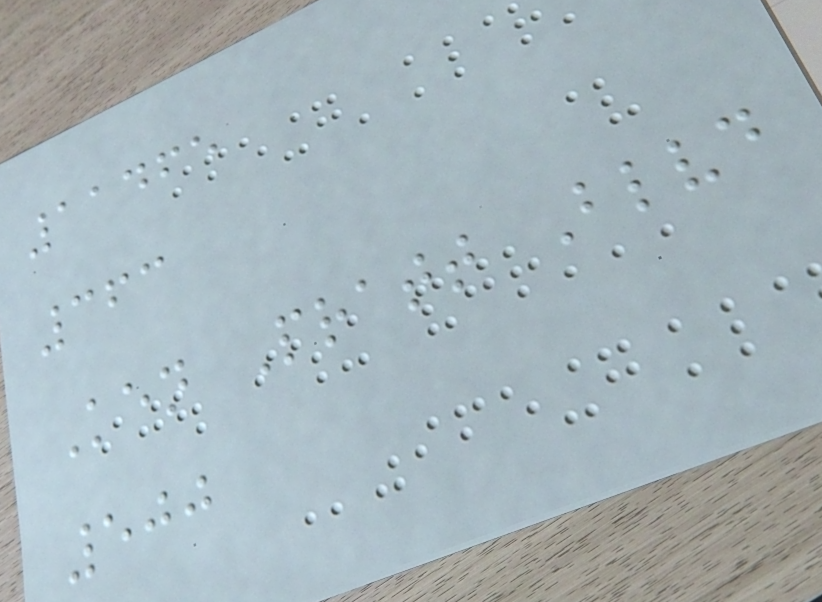11465
363
Ken Pratt Blvd
500
